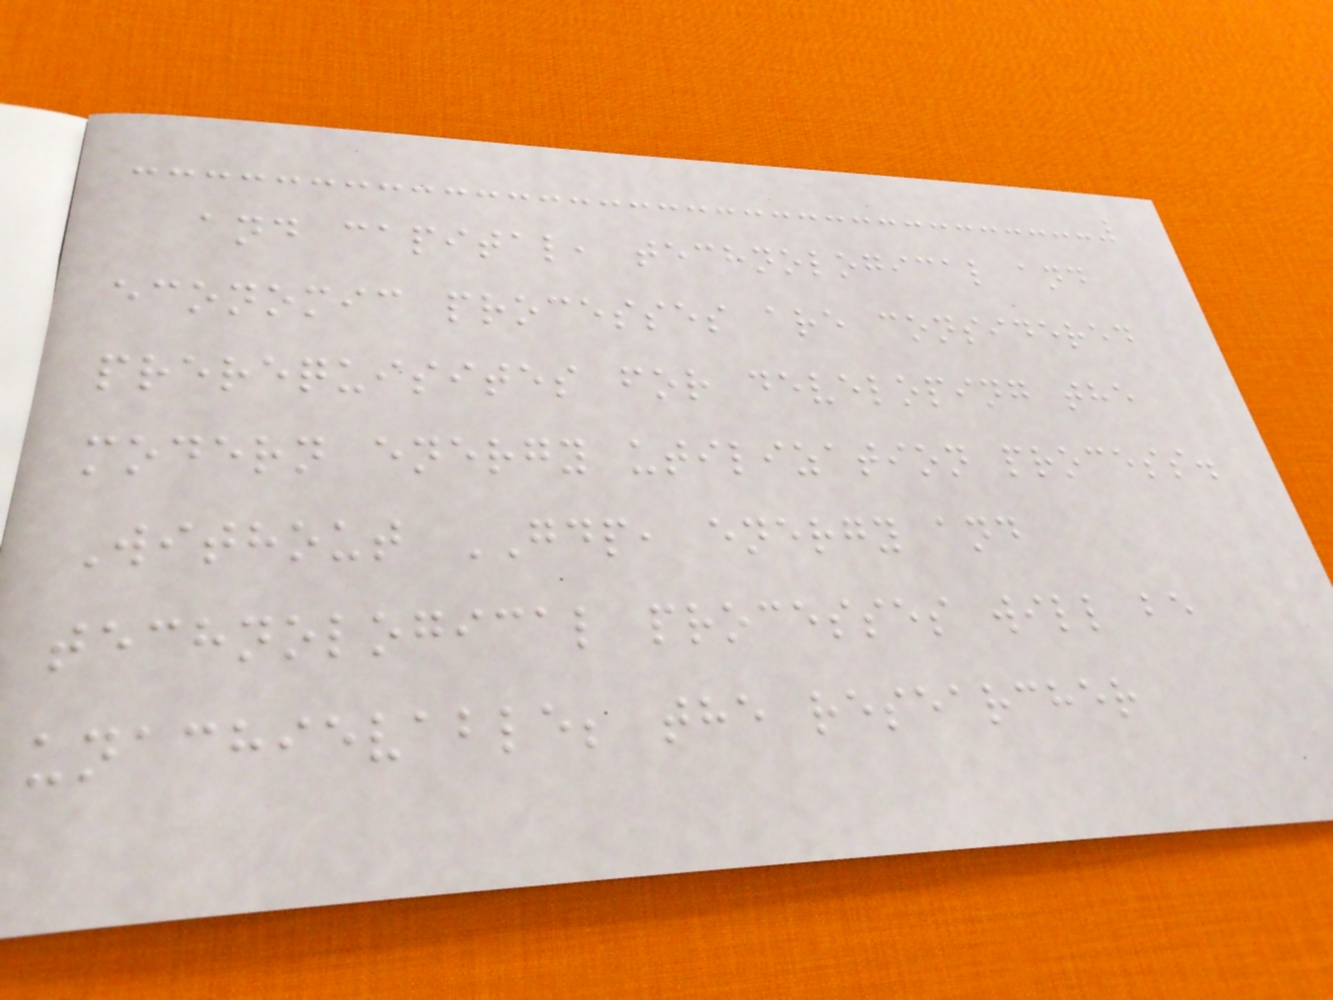and capital, technological and
economic processes are considered
prerequisites for developing the
modern energy utilization process.
Without GDP, energy and
technological processes will be
unachievable; the researcher
